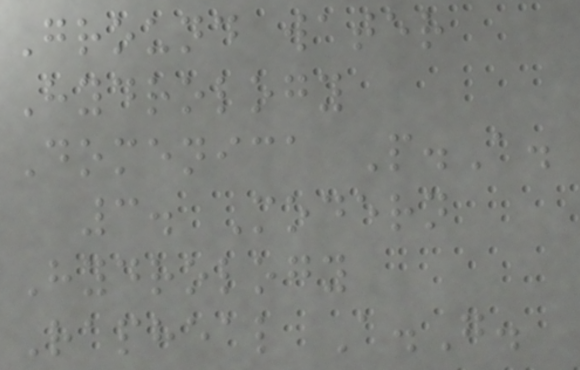Ground water
Hydrology
Domenica P.A.
3. Modern
Hydrology
Rapheal A.G.
